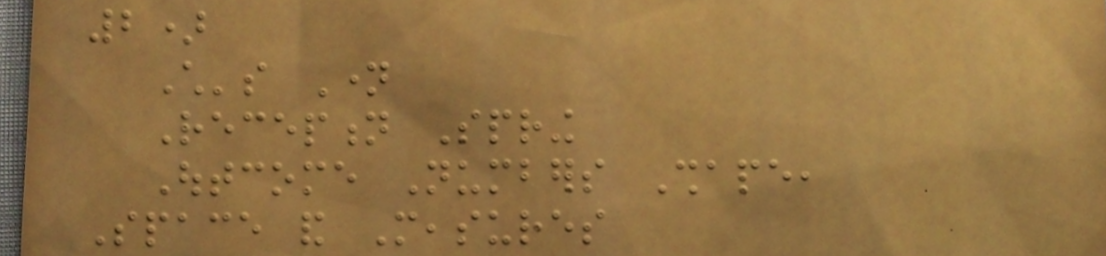2)
Child's Name
Reception Spring
Outcome Numbers Shape,
Space and Measures
